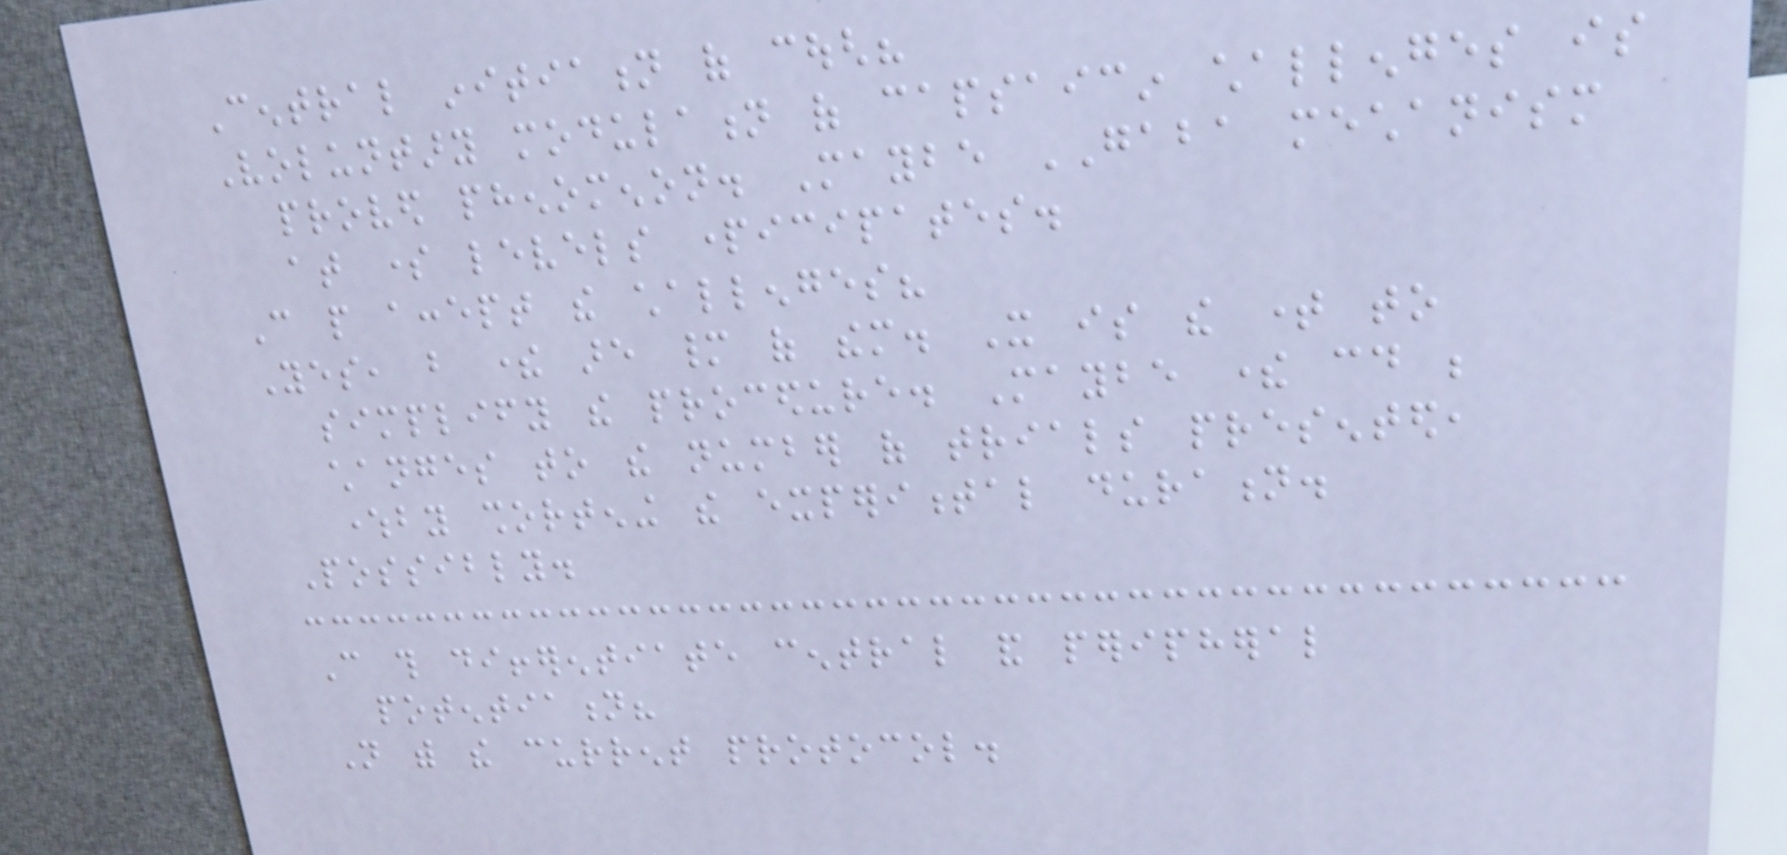Central initiation of cough?
Voluntary modulation of capsaicin challenges is
proved phenomenon. Maybe GABA mechanism
at some levels participates.
Can people accept the challenges?
Yes, but there are many of them. It is the time to
simplify the procedure. Maybe there could be
changes to the number of trials presented,
whereby shortening the experimental duration.
Possibly.
Can this differentiate central and peripheral
potentiation?
Not with the current protocol.
